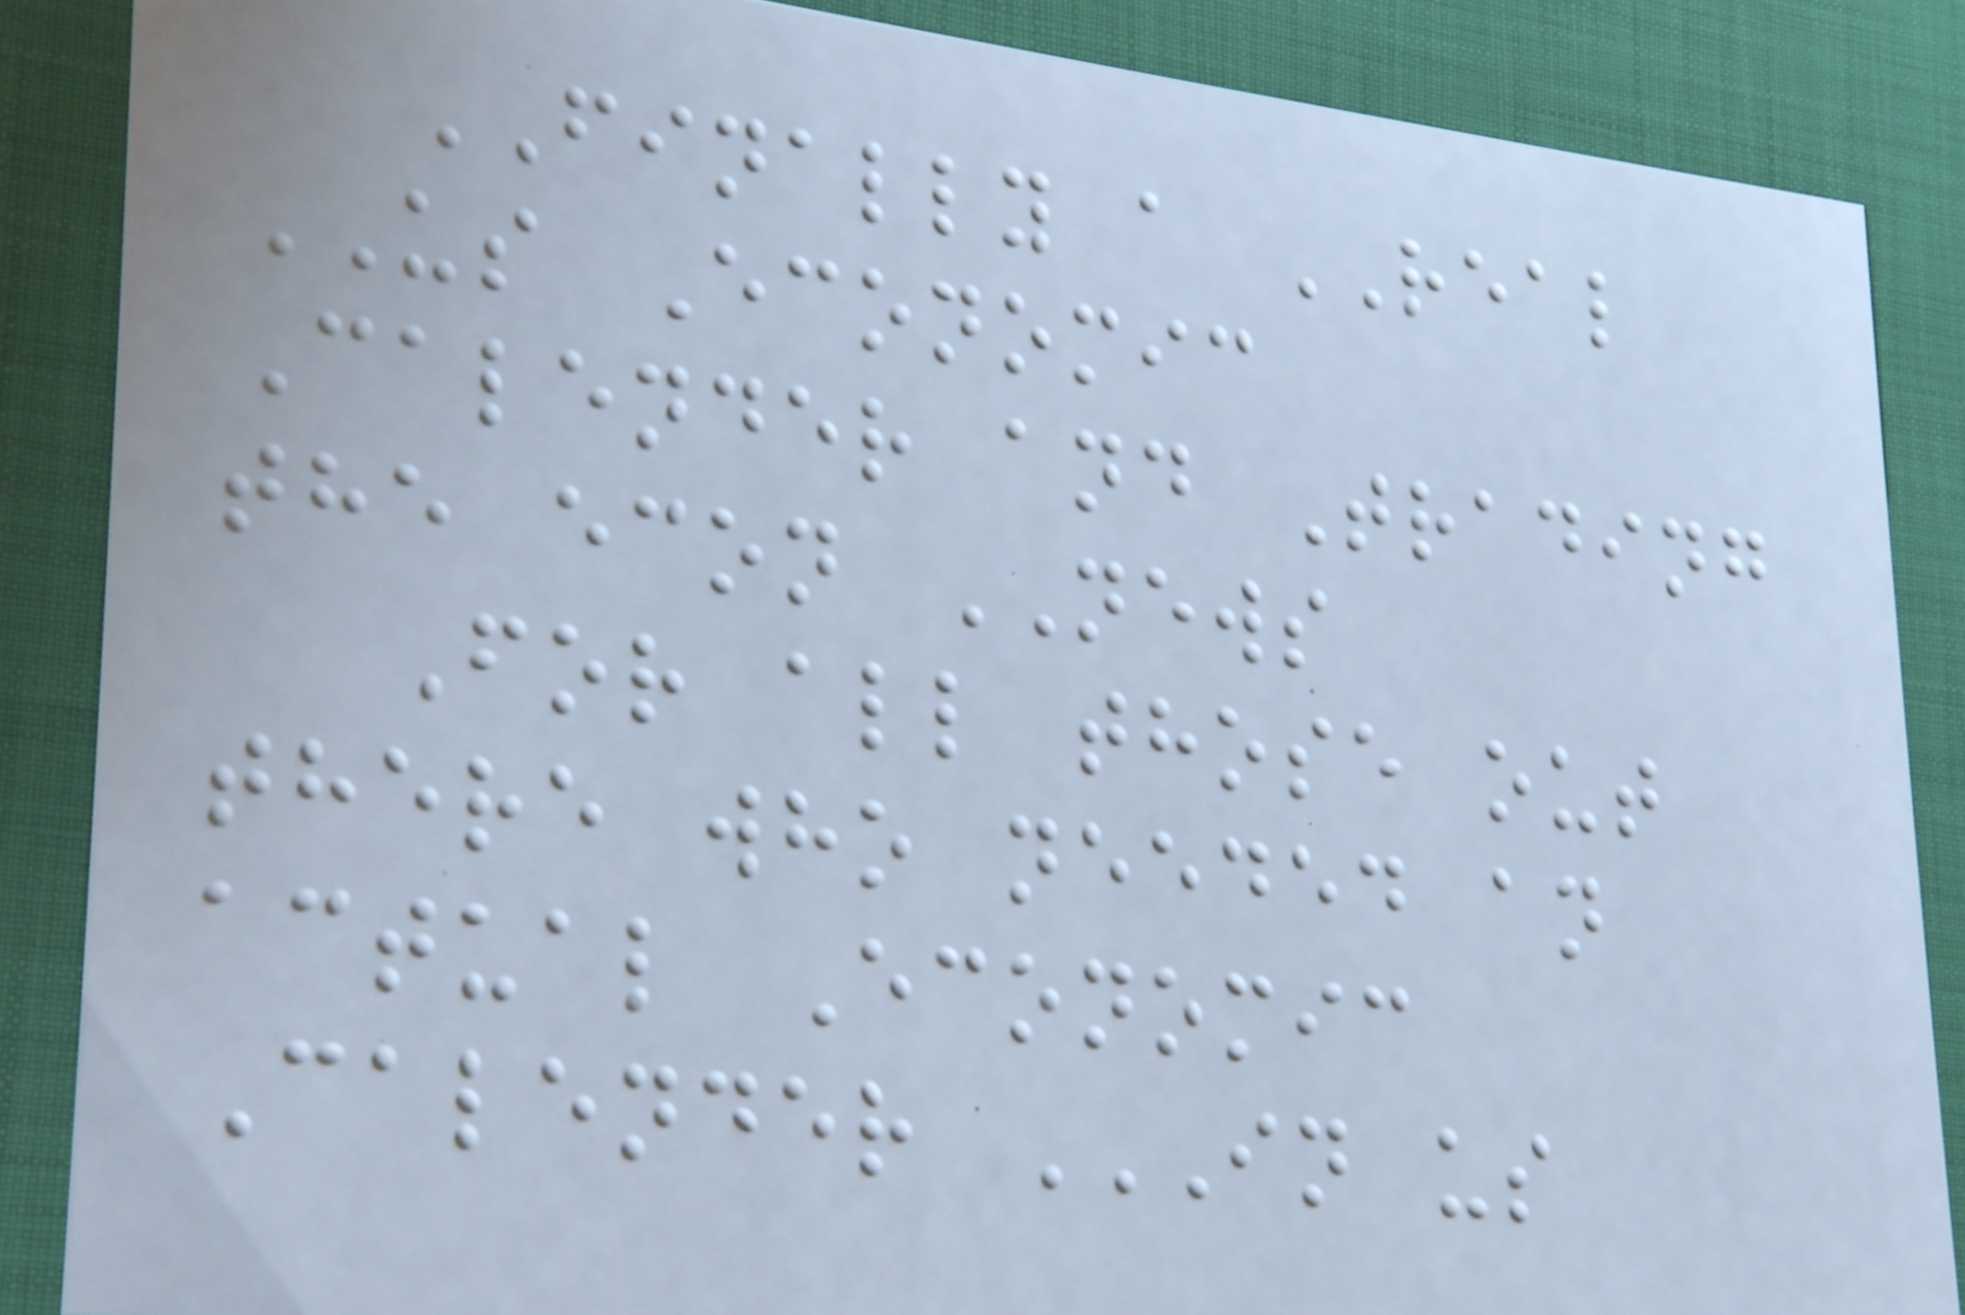FINALLY a REAL
US Economic
Calender and Trading
the econ NEWS
For all those out
there who needed an
actual Economic
Calender IN US
